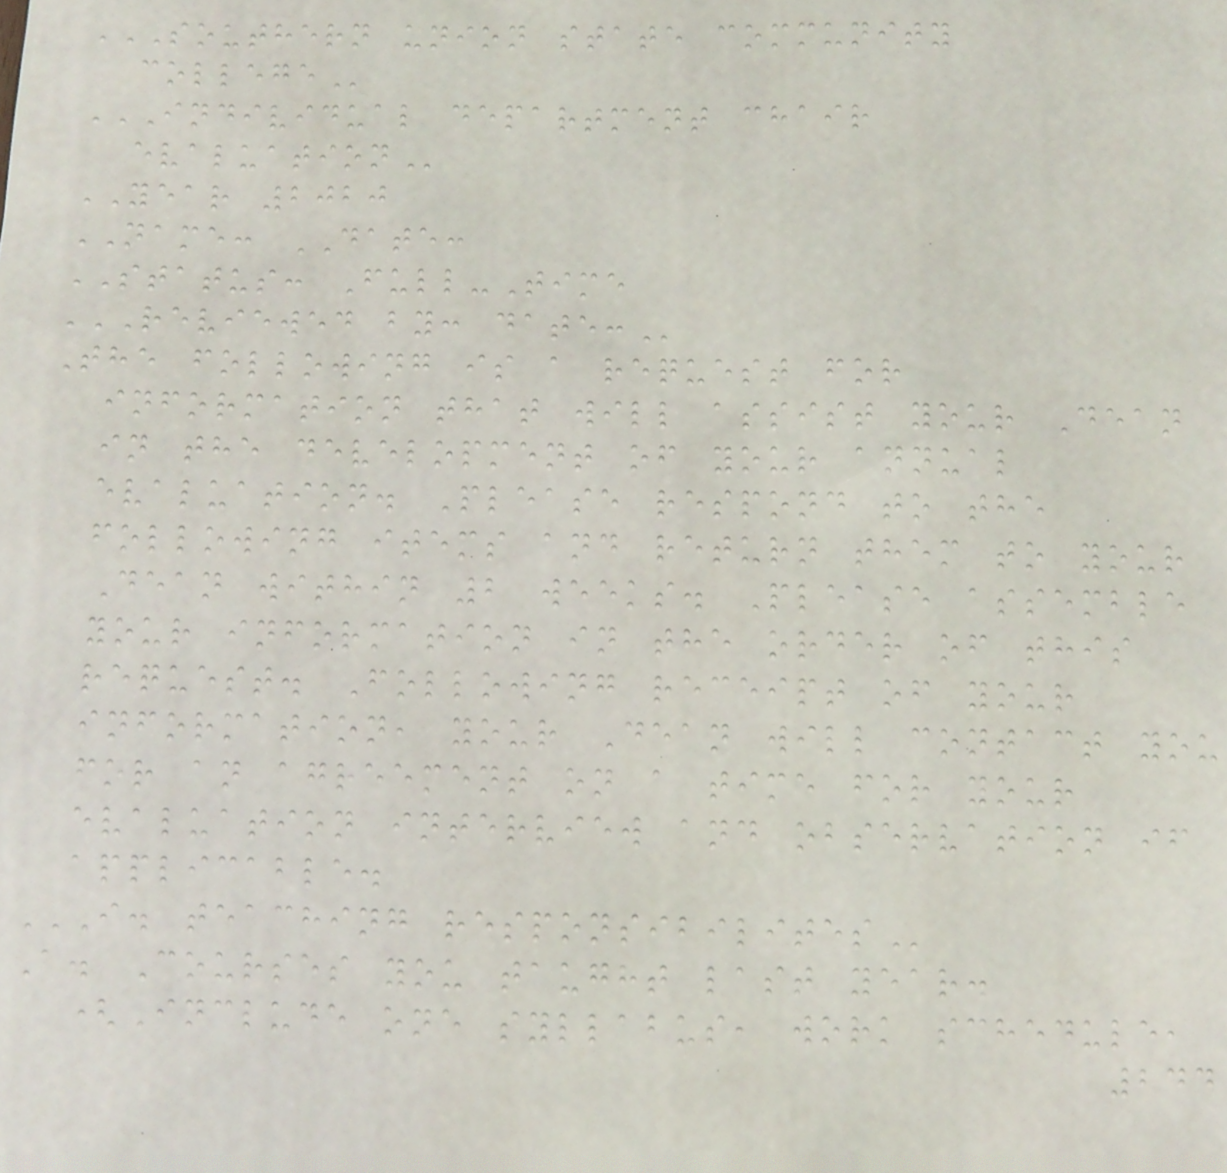SOUTHERN UNION STATE COMMUNITY
COLLEGE
INDIVIDUAL DEPARTMENT CHAIR
EVALUATION
YEAR 2020
NAME: DATE:
STATUS: Full-Time
REVIEWED BY: DATE:
The following is a request for
information that will assist your Dean
in the development of your annual
evaluation. Please respond to the
following items and return them to your
Dean within 2 weeks. Please assemble
your information in the order of this
request. Following receipt of your
information, your Dean will contact you
for an agreement on a time for your
evaluation interview and observation if
applicable.
I. TEACHING RESPONSIBILITES
A. Courses you taught last year.
(Include one syllabus, work schedule,
244
